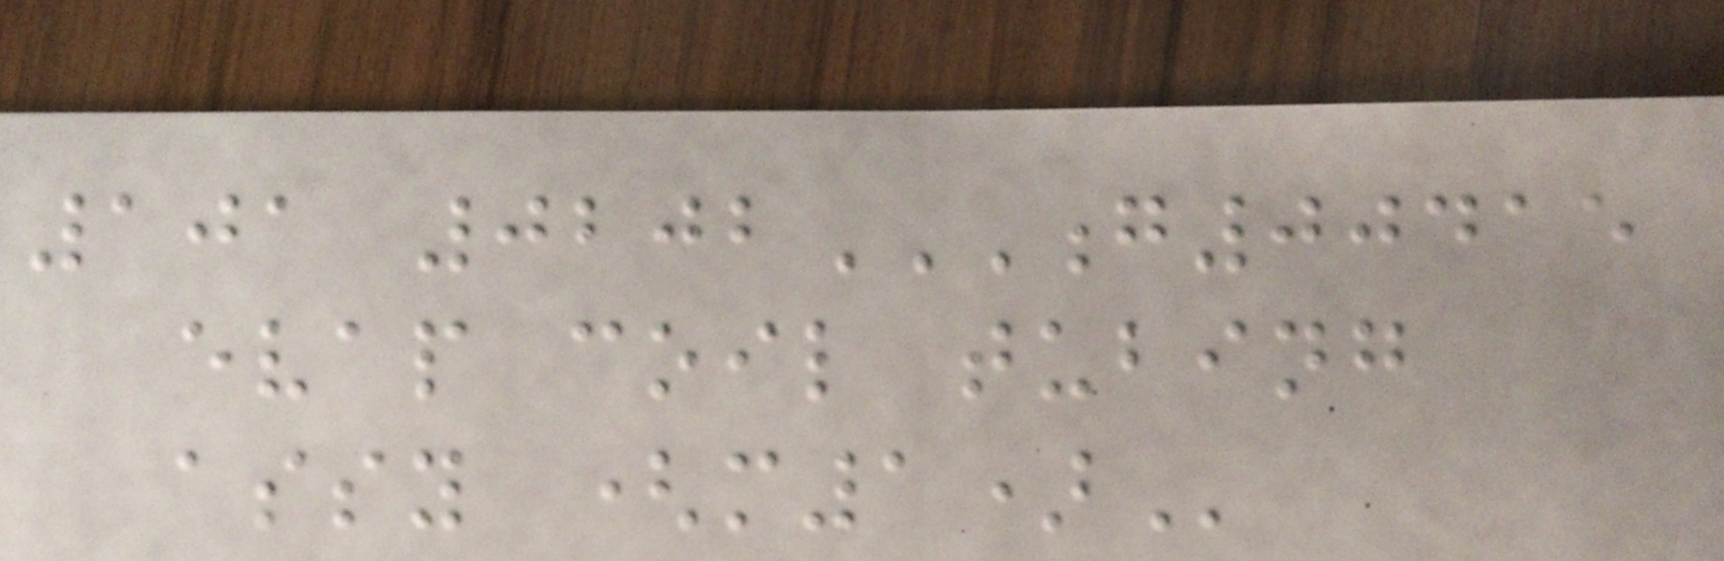101 0202G00415
EVAP COIL TUBING
ASSY (M1)
